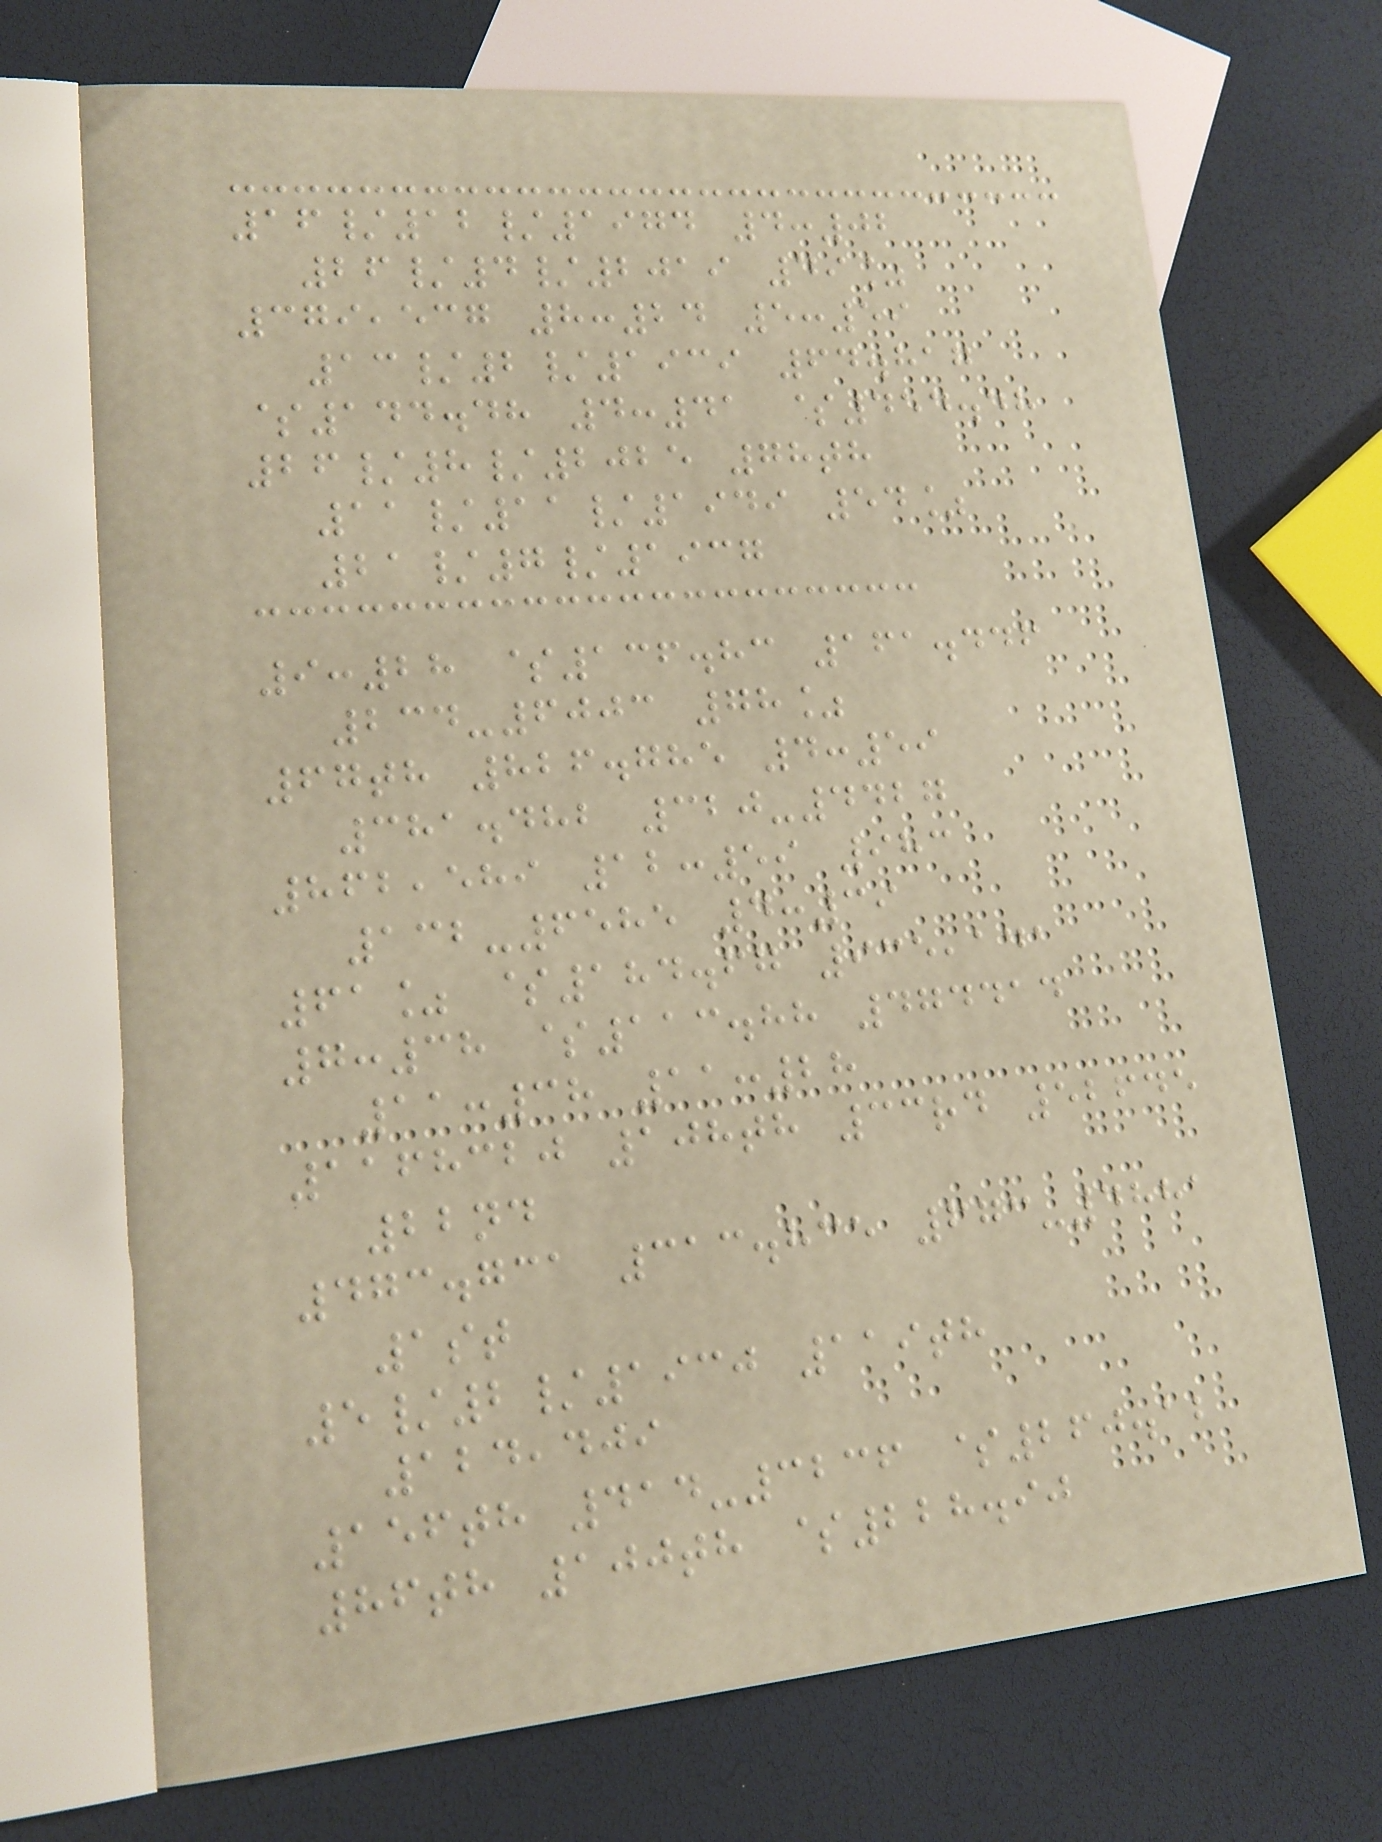16/12/1974 4:02
26/4/2019 49%
379,537 8:24 5:59
13/2/1939 64.817
$144.48 4:41 $454.48
26/8/2025 78th
11/11/1949 54%
21/7/1937
9:28 $136.83 161.446
234-6003 78%
67th 826.785 4:59
381.482 320-4427
862,589 12:59 983
132-6585 4:39
61% $184.67 935,141
7:38 $113.88 474414
11:38 11:28
1168320 108th 33rd 52645
22nd
473.731 313.835 673-4881
1st
5/2/1930 119th
124,409
156th 414-3236 $260.12
86th 100th $228.90
